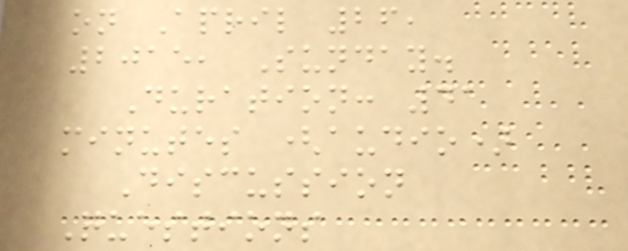on April 26,
2015, Sunday.
Duration: 41
minutes (audio)
Discussion
Questions
